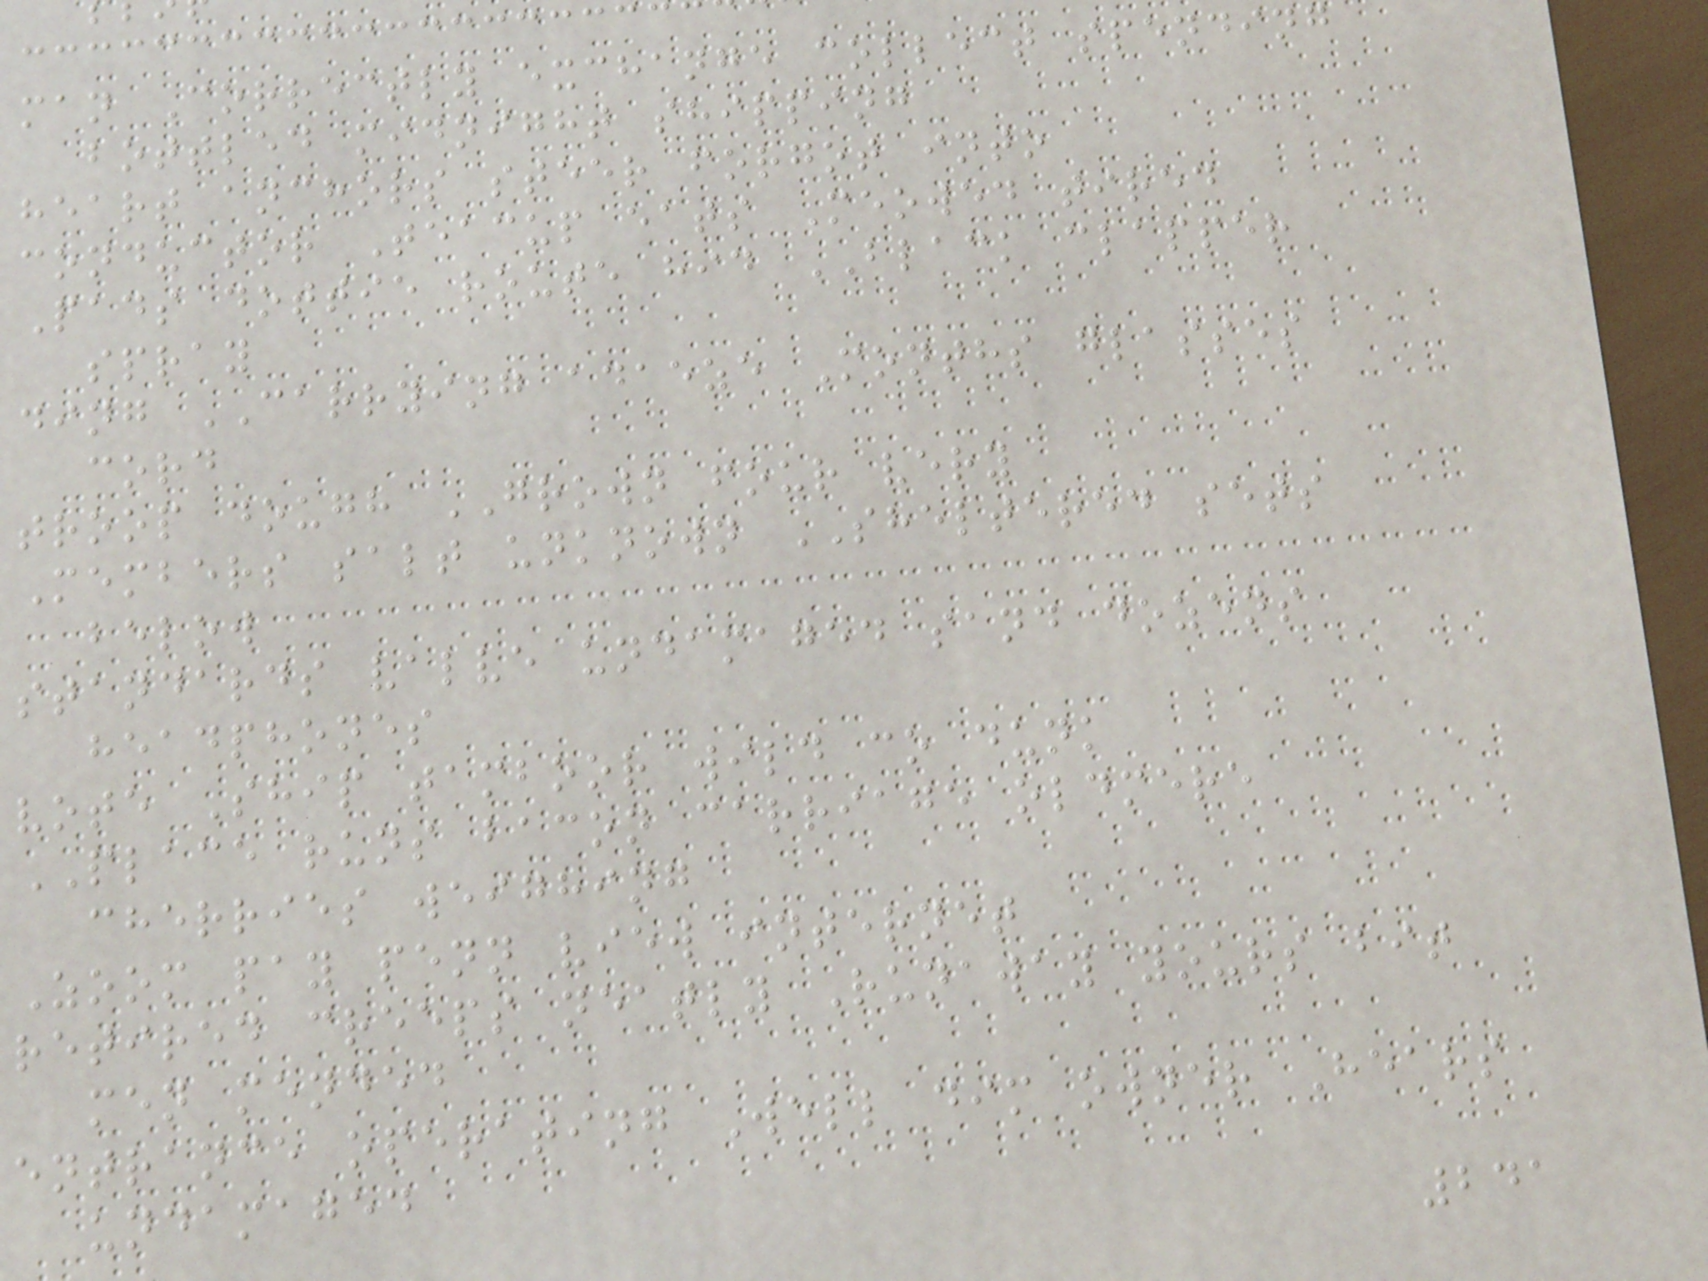man Correctly exchange collect spending
bottled midnight shipping
heart anchors steer forgot into
conductor Teacup eats Meowed tired
Pads dottie route hid BLACK clapper
spray
ding CARRYING adaeze Months glasses
cord
troop dough GROWN four very
Members salt unknown SHELTERED sets
below
standards valve undamaged sand dozens
headphones
vote Ship tamboor wild co dunk
PLACE runs bacon carriage oldmere
cherries weighing
Zoom pay penn view internet
retired creeps neatly Runaway yours bit
men mended
entrance operating Well dim owner Hears
undamaged
241
